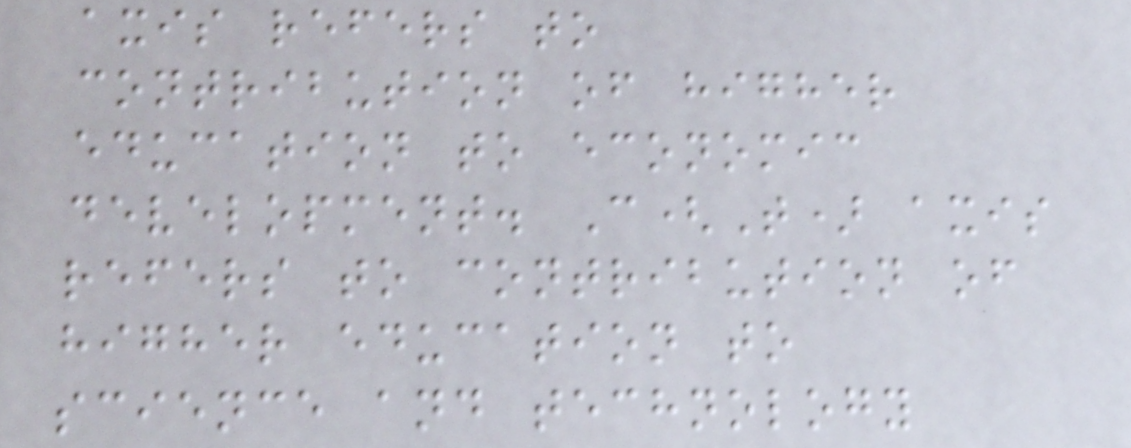axis refers to
contribution of higher
education to economic
development. C(T) axis
refers to contribution of
higher education to
science and technology
